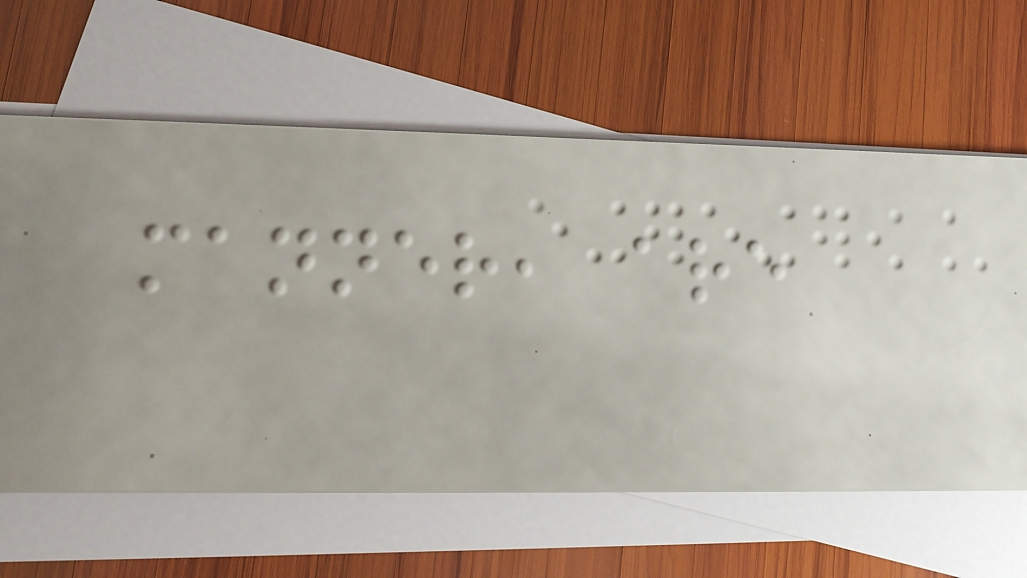manner, are
